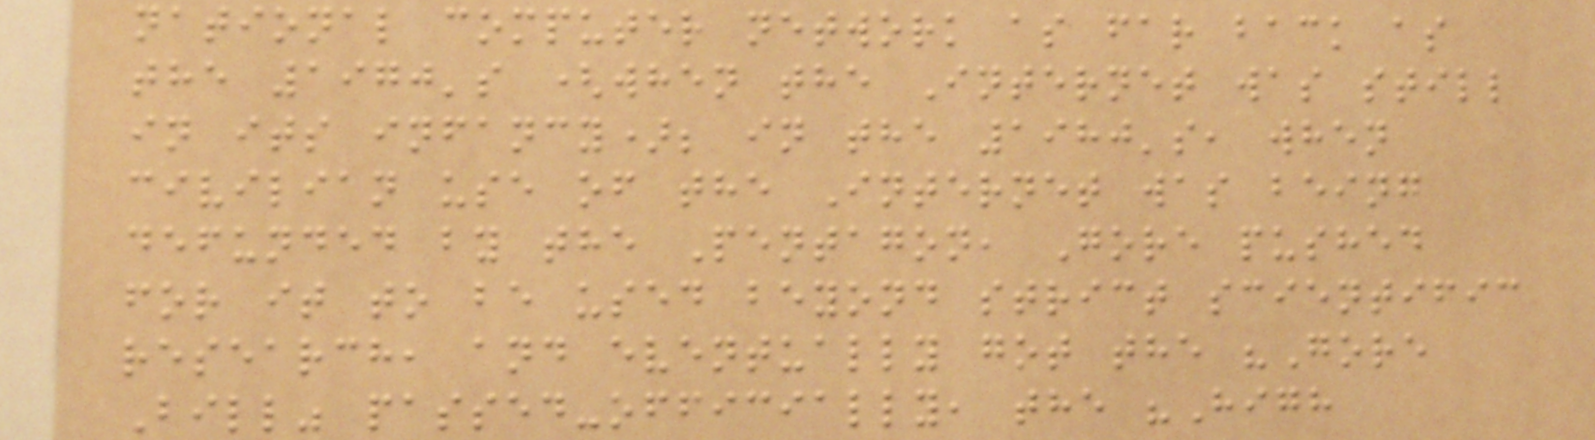national computer network as far back as
the 1970's (when the Internet was still
in its infancy); in the 1980's, when
civilian use of the Internet was being
defunded by the Pentagon, Gore pushed
for it to be used beyond strict scientific
research, and eventually got the "Gore
Bill" passed-officially, the "High
